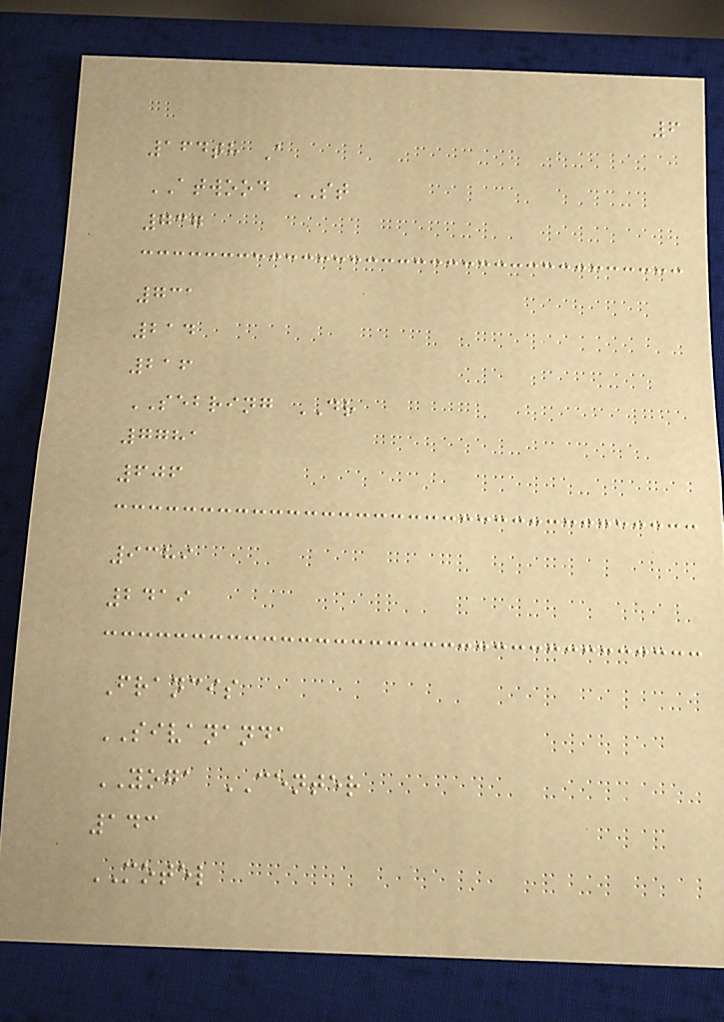6
164th A
ATWOOD ST
737
731
214
216
SEBRING DR
7781
606
9389
2419
Francis
SIVANANDA
YOGA CENTER
143
MOTEL
